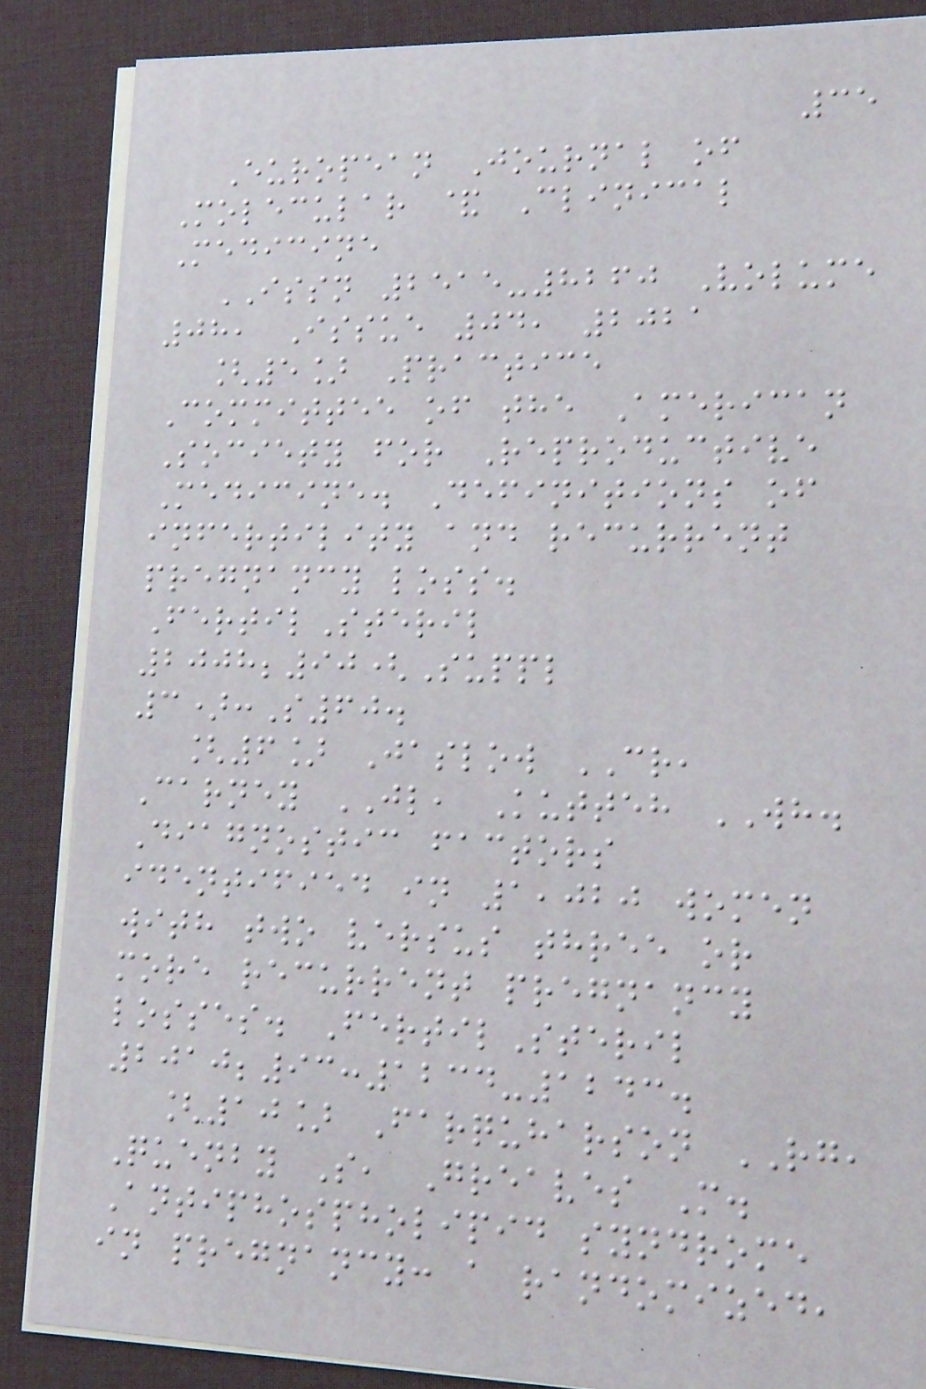35
European Journal of
Molecular & Clinical
Medicine
ISSN 2515-8260 Volume
08, Issue 04, 2021
[5] Practice
Committee of the American
Society for Reproductive
Medicine. Definitions of
infertility and recurrent
pregnancy loss.
FertilSteril
2008;90(Suppl
3):S60.
[6] Jaslow CR,
Carney JL, Kutteh WH.
Diagnostic factors
identified in 1,020 women
with two versus three or
more recurrent pregnancy
losses. FertilSteril
2010;93:1234-1243.
[10] Farquharson RG,
Quenby S, Greaves M.
Antiphospholipid syndrome
in pregnancy: a randomized,
